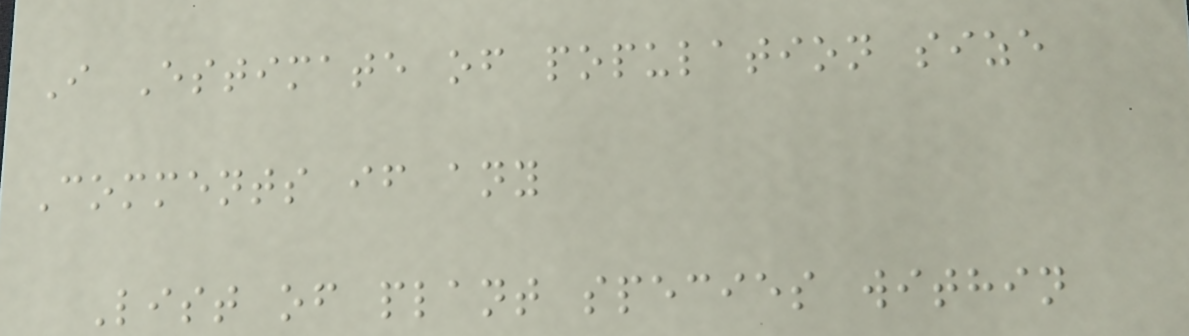I Estimate of population size
Comments if any
List of plant species within
